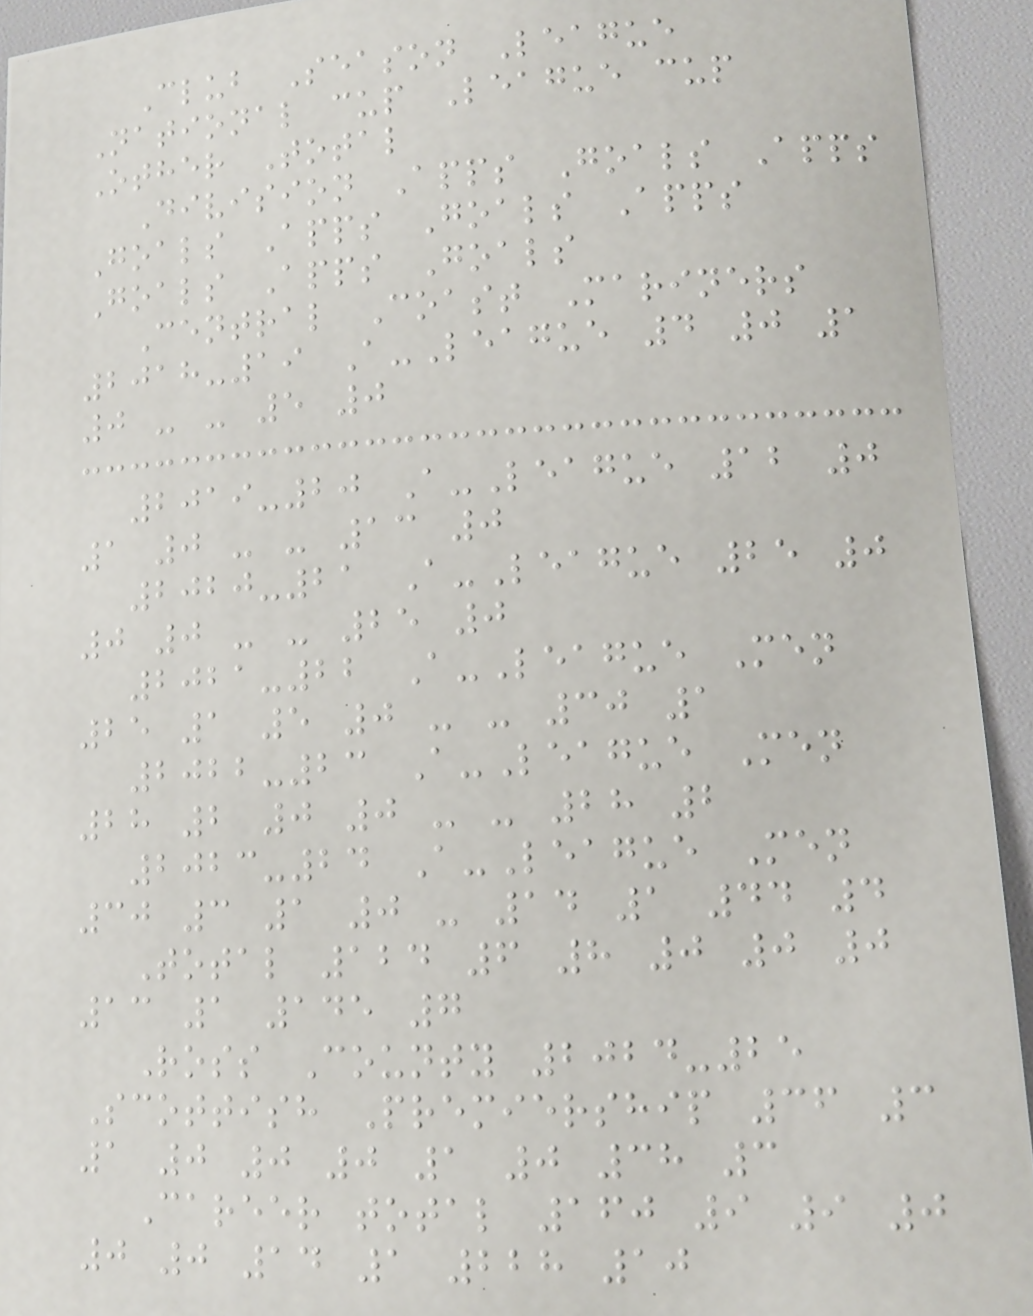Club Season League
National cup League cup
Other Total
Division Apps Goals Apps
Goals Apps Goals Apps
Goals Apps Goals
Central Coast Mariners
2018-19 A-League 4 0 1
0 - - 5 0
2019-20 A-League 12 0
1 0 - - 13 0
2020-21 A-League 25 0
0 0 - - 25 0
2021-22 A-League Men
25 1 5 0 - - 30 1
2022-23 A-League Men
28 2 0 0 - - 28 2
2023-24 A-League Men
30 3 1 0 - 14 1 44 4
Total 124 6 8 0 0 0
13 1 145 7
Ross County 2024-25
Scottish Premiership 36 3
1 0 0 0 1 0 38 3
Career total 160 9 9 0
0 0 14 1 228 10
